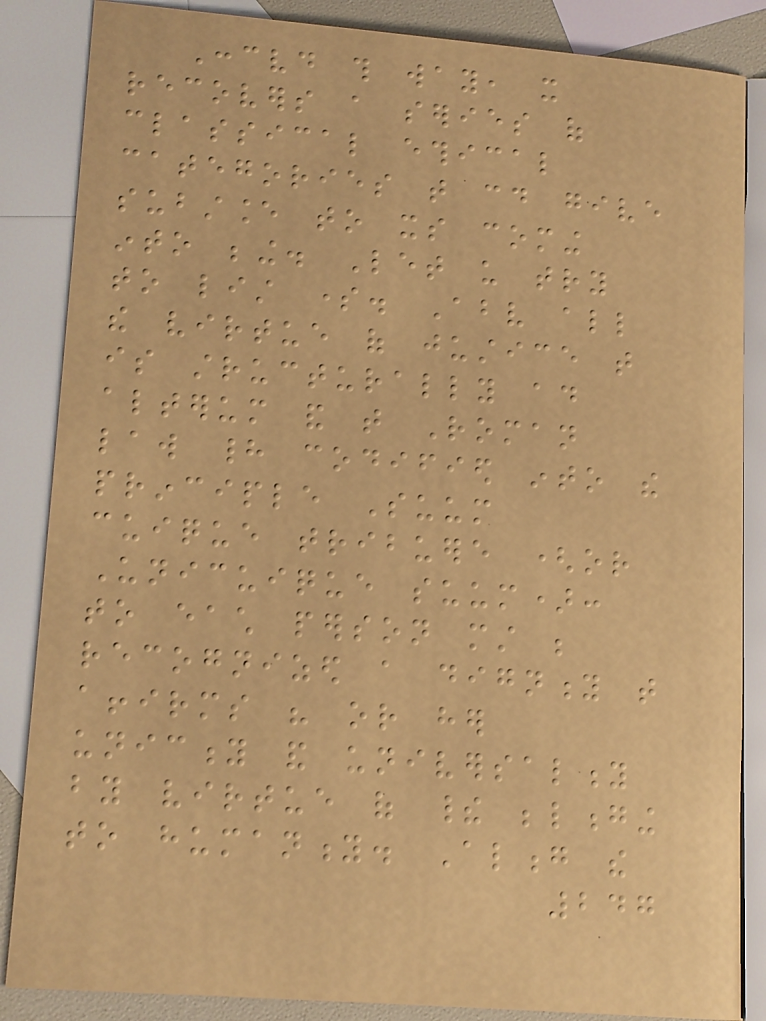Conceived this way, it
recovers a series of
classical ethical
categories that could give
substance to its coming
into being. Let us try
to list some. Above all
the virtue of justice that
is structurally ad
alterum and that Roman
law had codified into the
principle Suum
cuique tribuere (or
Unicuique suum):
to each person must be
recognized a dignity that
affirms his or her
unicity and universality
by virtue of their belonging
to humanity. Along the
247
